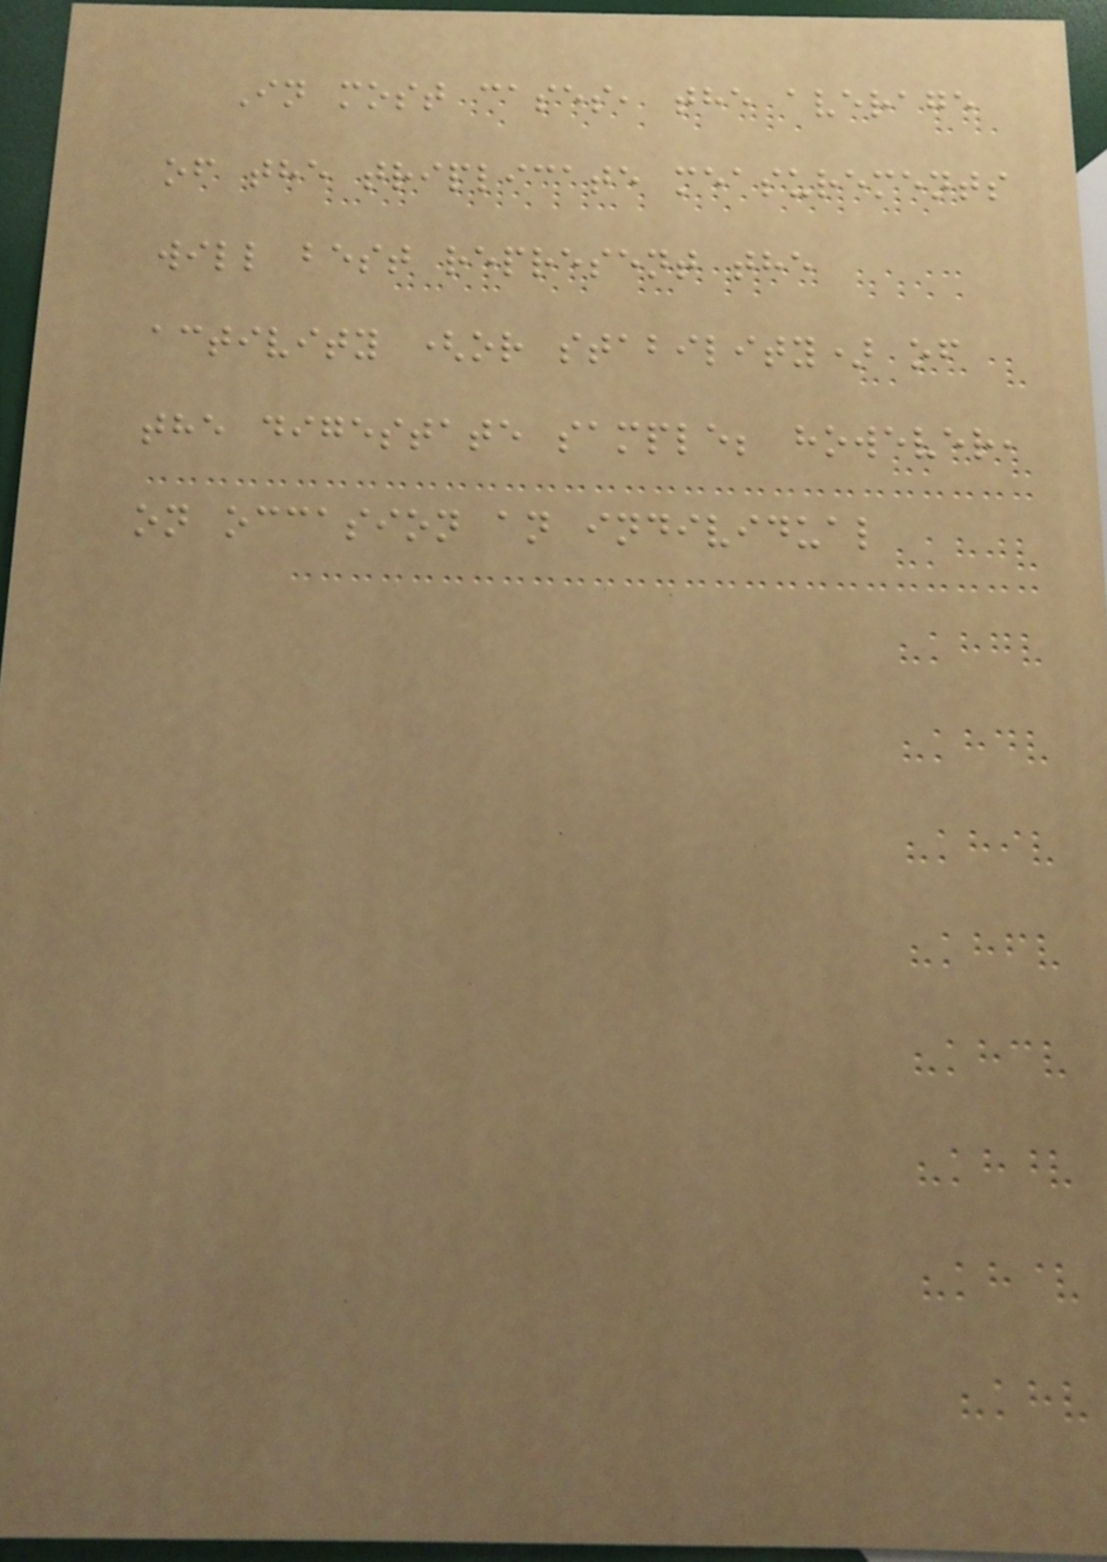In most cases, the average
of the triplicate measurements
will best represent the
activity (or stability) of
the digestate sample; however,
on occasion an individual
